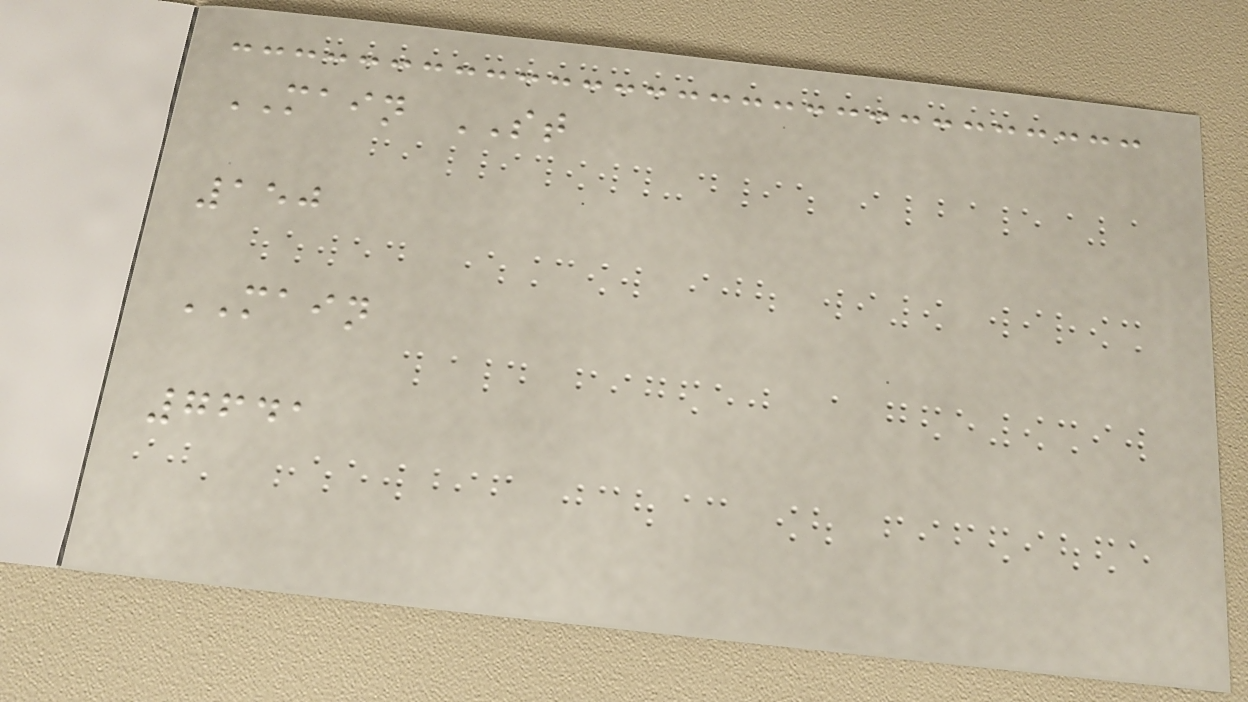MAIN ST
150
MAIN
7641
